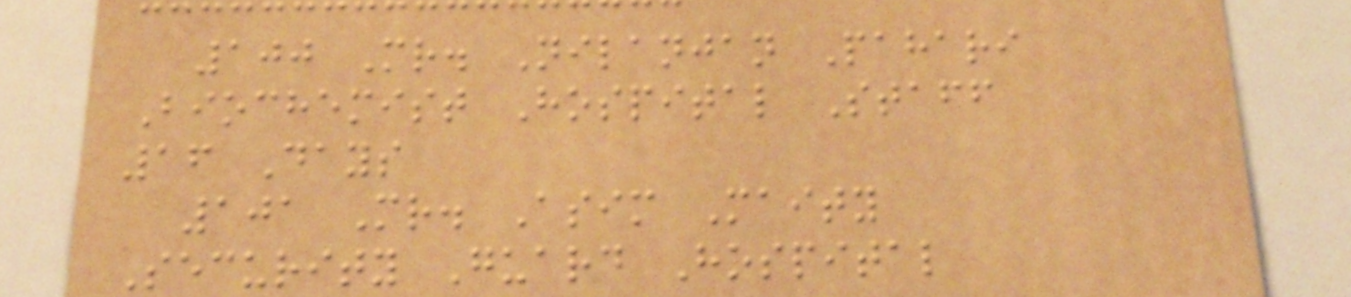100 Mr. Nilanjan Pahari
Biochemist Hospital Staff
16 Days
101 Mr. Asim Maity
Security Guard Hospital
